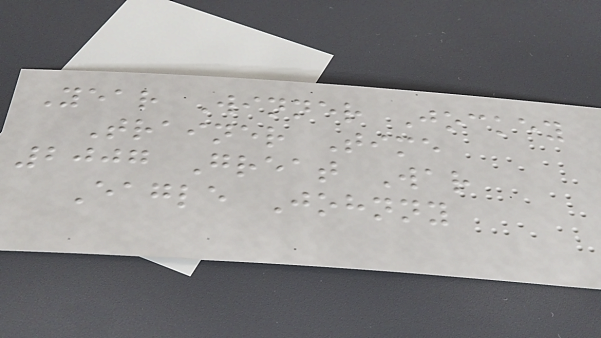Year Winner Jockey
Trainer Time
2007 Great War
Eagle Johnny
